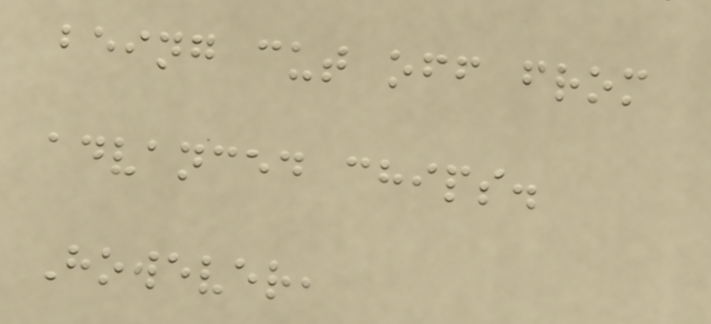being cut off from
advanced chips.
However,
